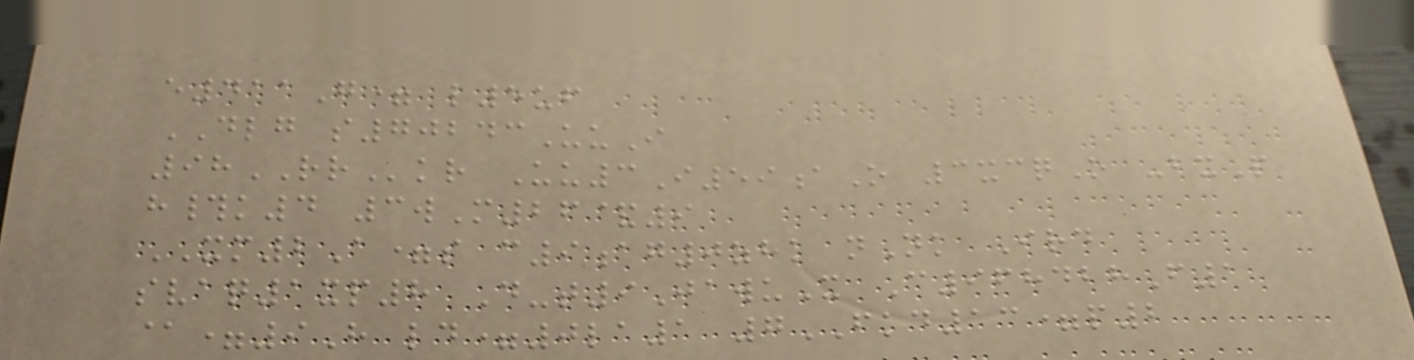e411G= l5uf
DLG s70243UuI
98RRkr Uu3I59aO 3xcqO -bxP
h#k4 3wM26&9
XM2A=s c9ag0zhk nNk Ird
svaq1xp8 D-t9JawuX C968428F1
@=9H ld=0la1 7FKD13=p2
